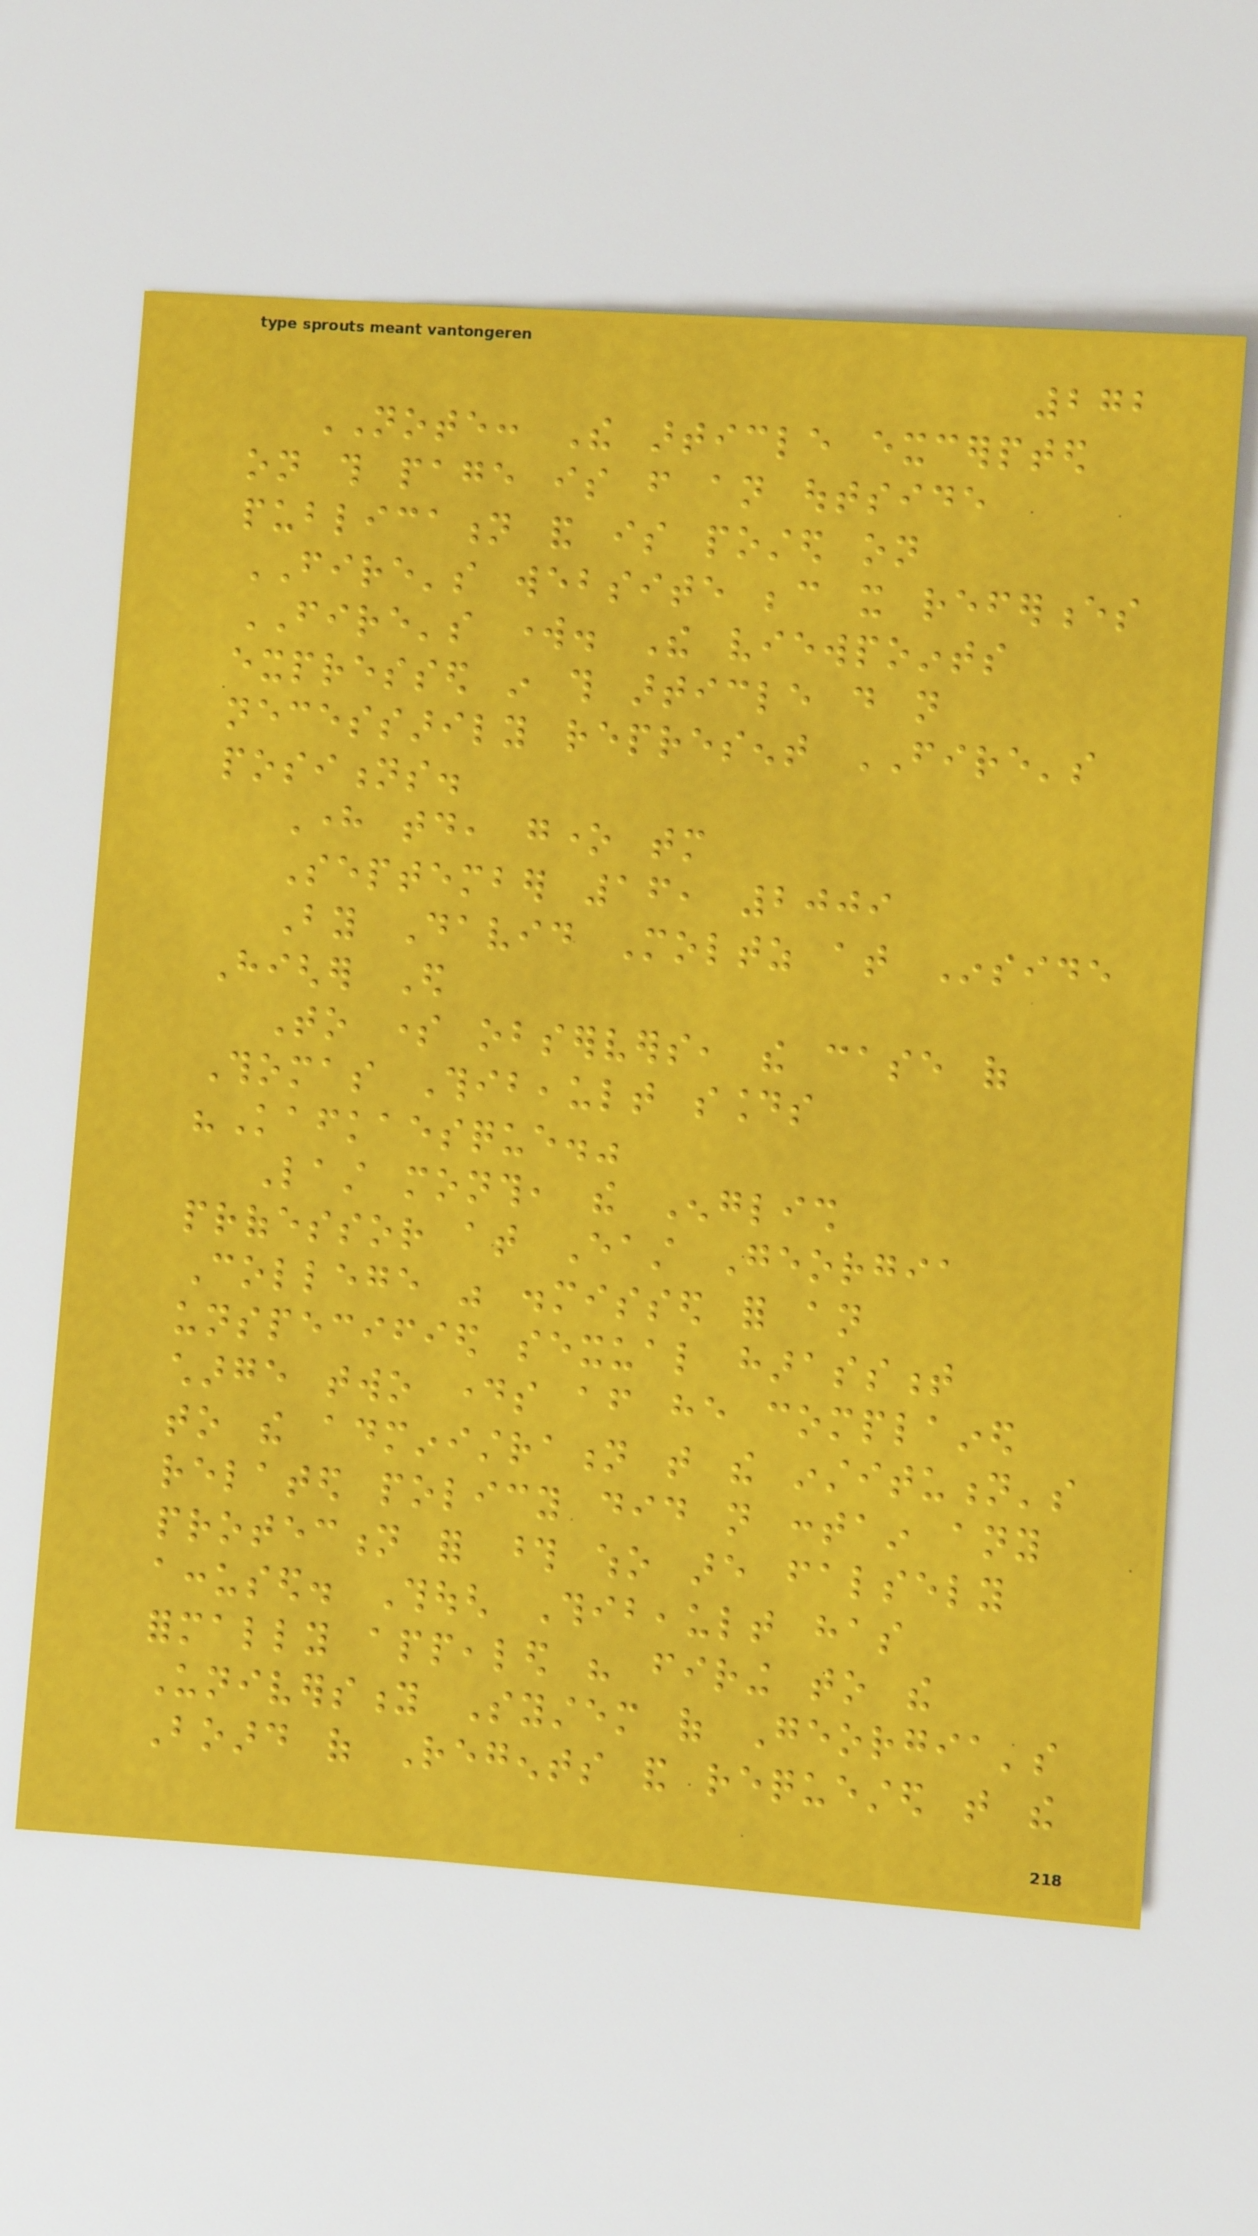272
NOTE: The article excerpted
on this page is from an outside
publication and is posted on
FIRE's website because it references
FIRE's work. The viewpoints
expressed in this article do not
necessarily represent FIRE's
positions.
Here today, gone tomorrow
September 16, 2009
By David Moltz at Inside
Higher Ed
To some observers, the case of
Thomas Thibeault sounds
"Kafkaesque."
Last month, the English
professor at East Georgia
College was dismissed for an
unspecified sexual harassment
charge two days after he complained
to the administration that the institution's
related policy did not contain any
protection for those who are falsely
accused. Though Thibeault has
formally appealed his firing to the
University System of Georgia's
Board of Regents and requested that the
